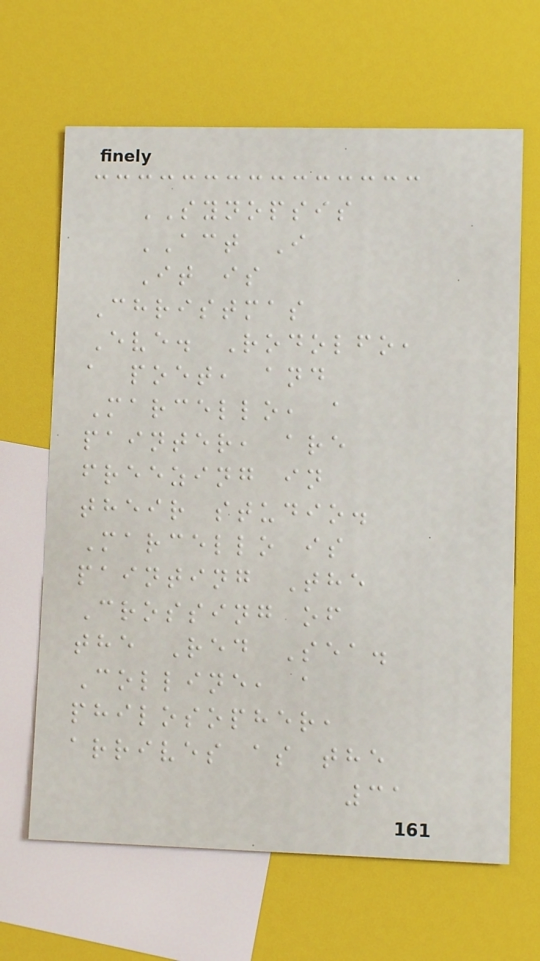SYNOPSIS
ACT I
It is
Christmas
Eve. Rodolfo,
a poet, and
Marcello, a
painter, are
freezing in
their studio.
Marcello is
painting The
Crossing of
the Red Sea.
Colline, a
philosopher,
arrives as the
31
